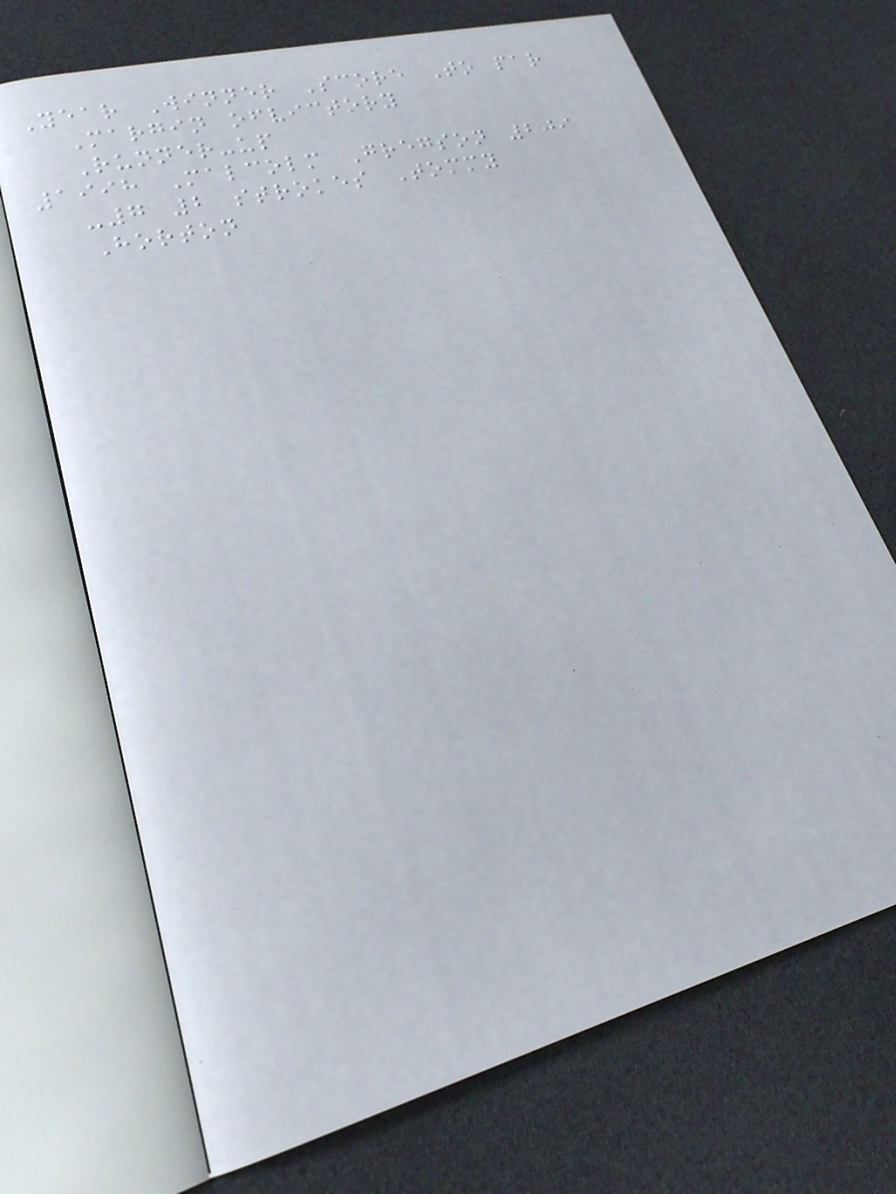Year Winner Score To par
Margin ofvictory
Runner-up
1998 Malcolm Gregson 209
-7 2 strokes Tommy
Horton
